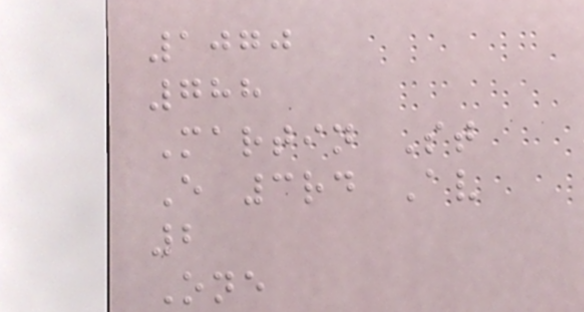1070
788
Martin St
E 3rd Av
2
One
